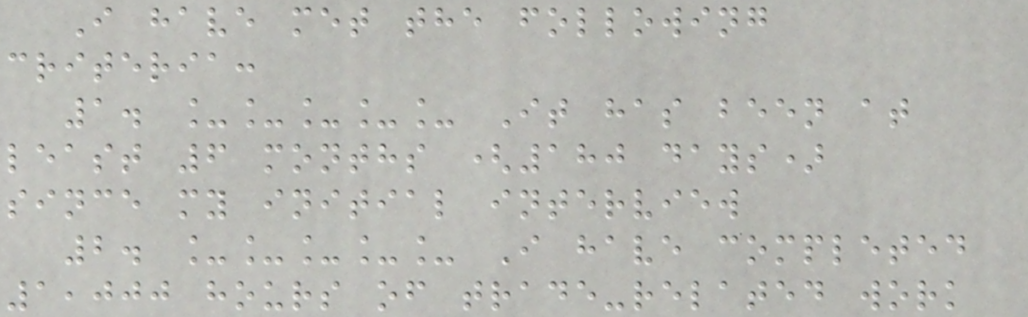I have met the following
criteria:
1. _____ It has been at
least 6 months (180 days)
since my initial interview
2. _____ I have completed
1,000 hours of trade-related work
